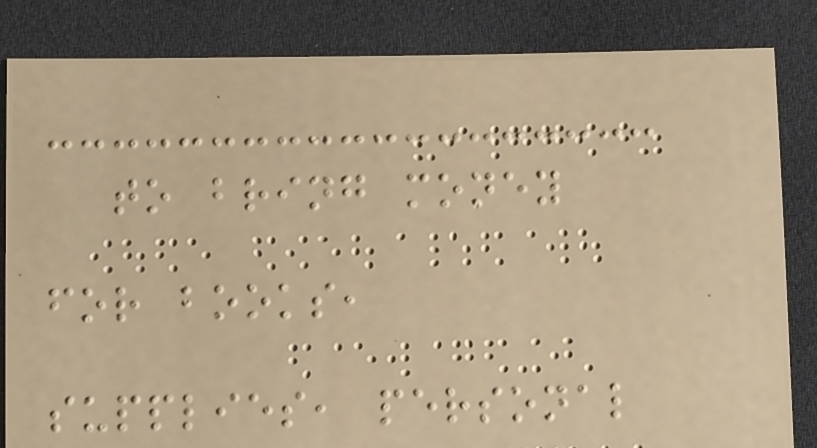to bring money
for books,
supplies, personal
